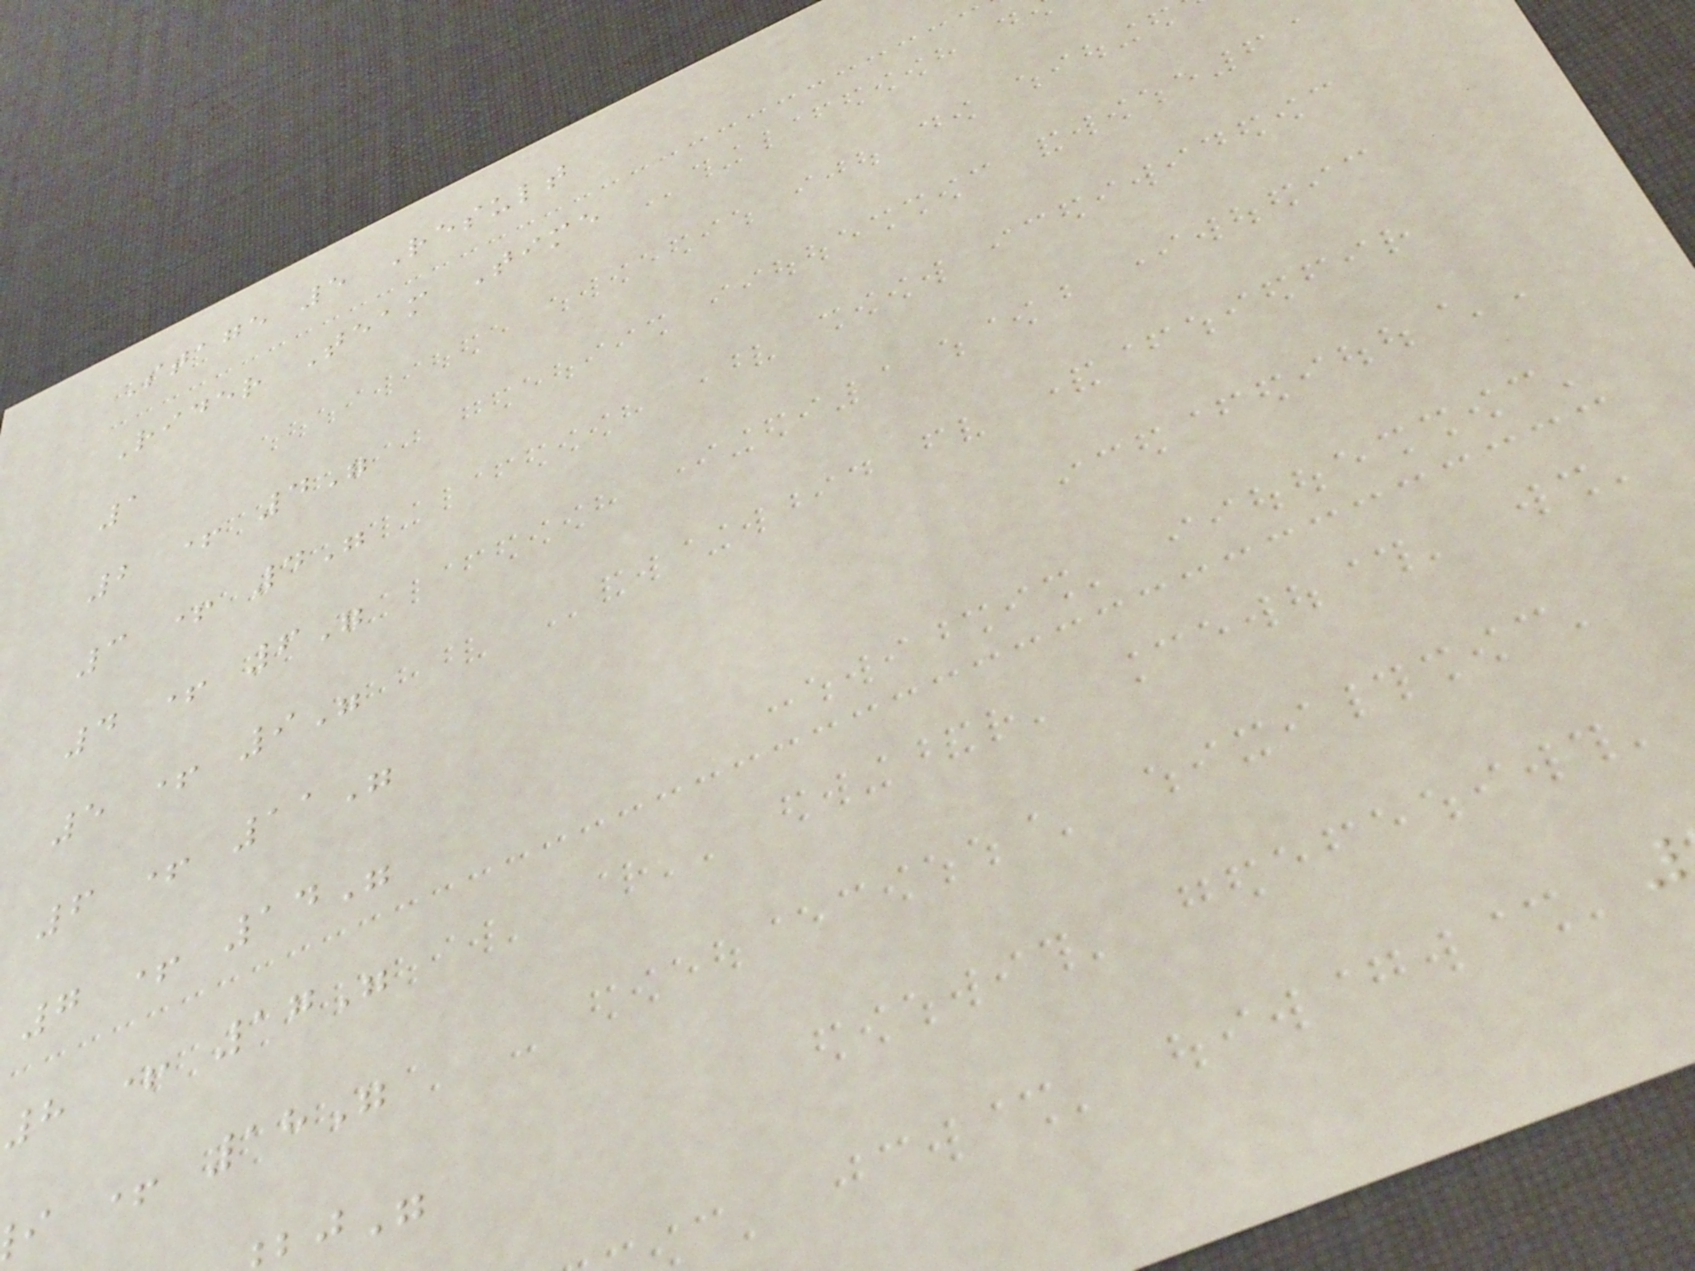Stage 5 Result
Rider Team Time
1
2 + 4"
3 + 4"
4 + 6"
5 + 9"
6 + 11"
7 + 14"
8 + 17"
i + 18"
